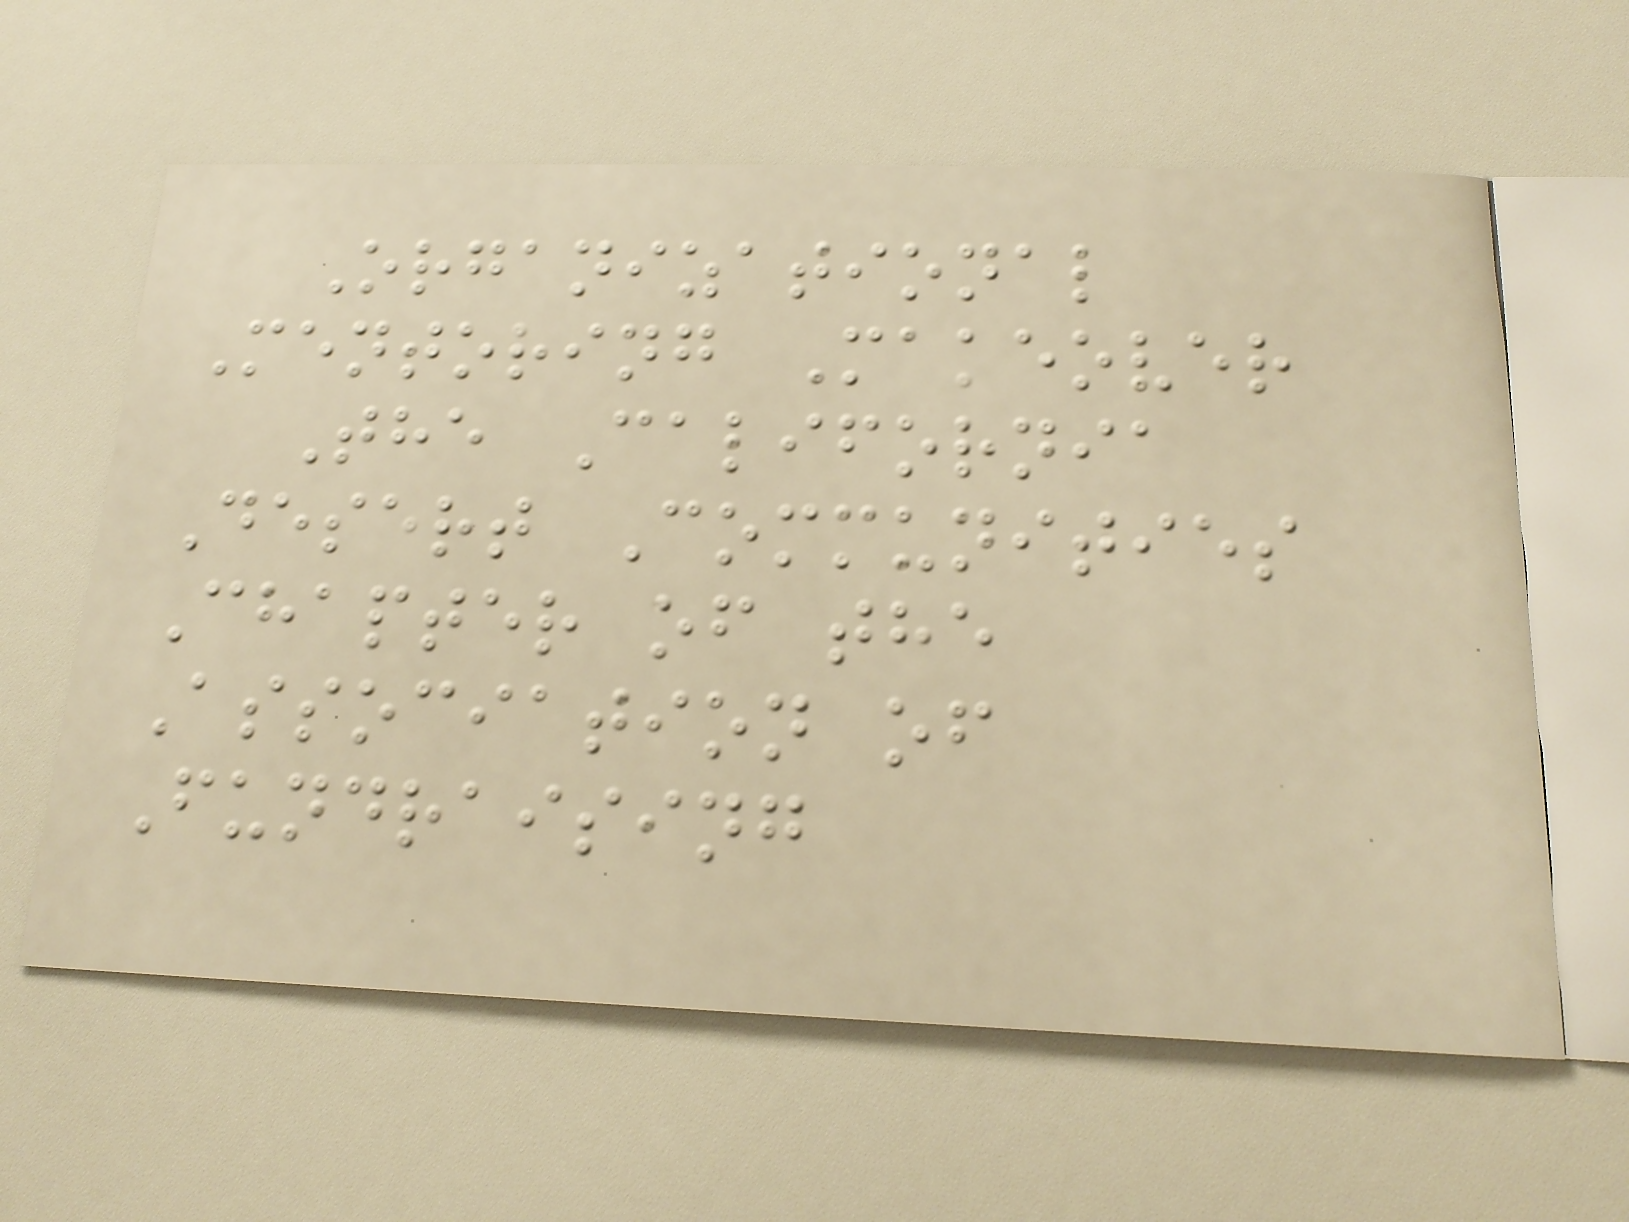Organizational
Mentoring Makeover
The California
Desert Communities
Chapter of the
Association of
Fundraising
